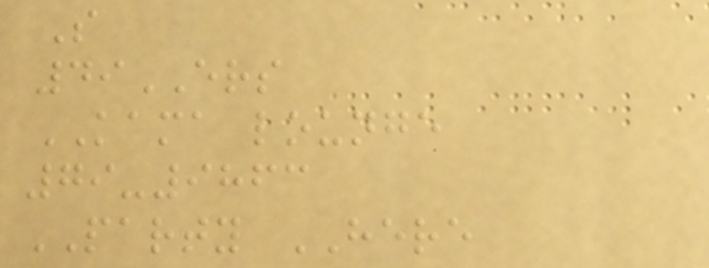S
49ERS
KAMA lounge
79-9863
PARTY HERE
